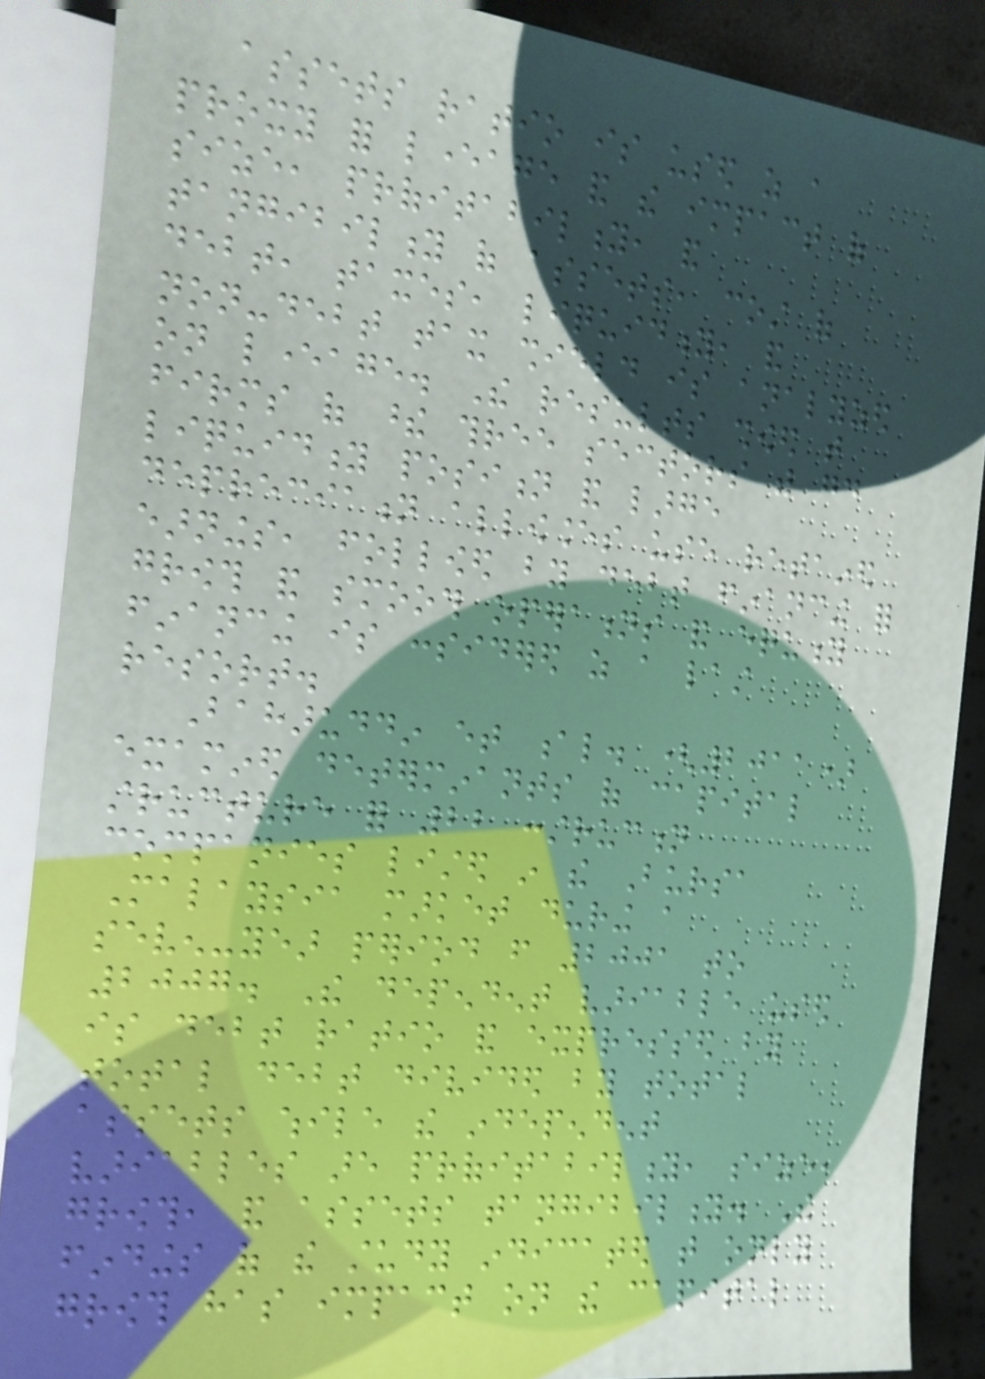assets ratio is used as a
proxy for leverage and the impact of
size, profitability, and
tangibility of assets, cost of
debt, taxes, liquidity, and
non-debt tax shield is analyzed
on leverage. The results showed that
firms of these three sectors with good
liquidity position and large
depreciation allowances use retained
earnings, followed by debt financing for
growth and smooth operations and equity
financing is considered as a last
resort.
Baharuddin et al. (2011)
examined determinants of capital
structure for 22 construction
companies listed in the Bursa
Malaysia market during a
seven-year period from 2001 to
2007. The dependent variable used
is debt ratio and expressed by
total debt divided by total
assets while the independent
variables are profitability, size,
growth, and assets tangibility. The
findings of the study indicated that only
growth has impact on the capital
